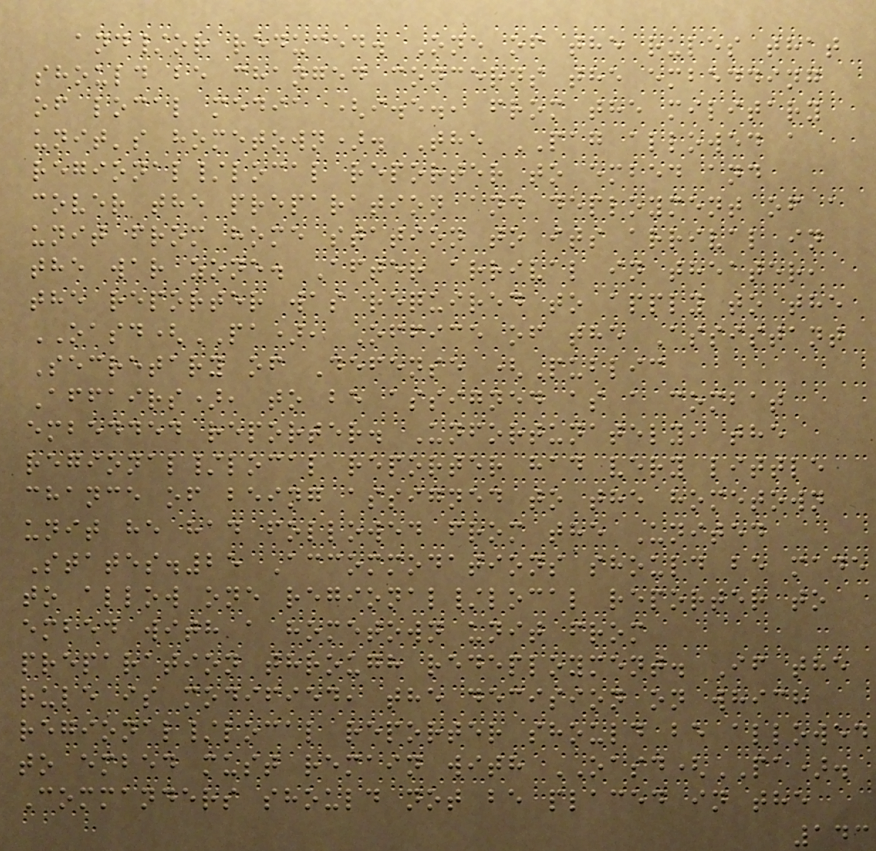and/or reduced. One of the rules that
should be changed concerns the embedding
of local media (i.e., from the military
unit's hometown). The PAG allowed a
regional/local reporter to embed and
cover the preparation and deployment of a
unit from home station to its arrival in
the war zone. After arrival in theater,
the reporter was required to apply to the
OASD(PA), Office of the Assistant
Secretary of Defense (Public
Affairs), to be assigned as a combat
embedded reporter. Unfortunately, the
regional/local reporter had very little
chance of being assigned to the hometown
unit he had followed from the United
States.25 Accommodations should be made
to allow one regional/local reporter to
embed with a hometown unit from
preparation through redeployment. If the
rule is modified, the decision on which
regional/local reporter should be allowed
to embed must remain with OASD(PA).
Commanders should not be placed in the
143
